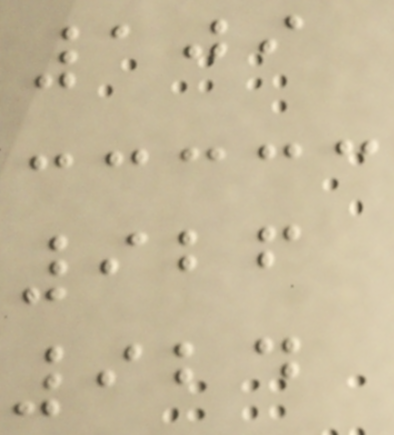109
926
924
